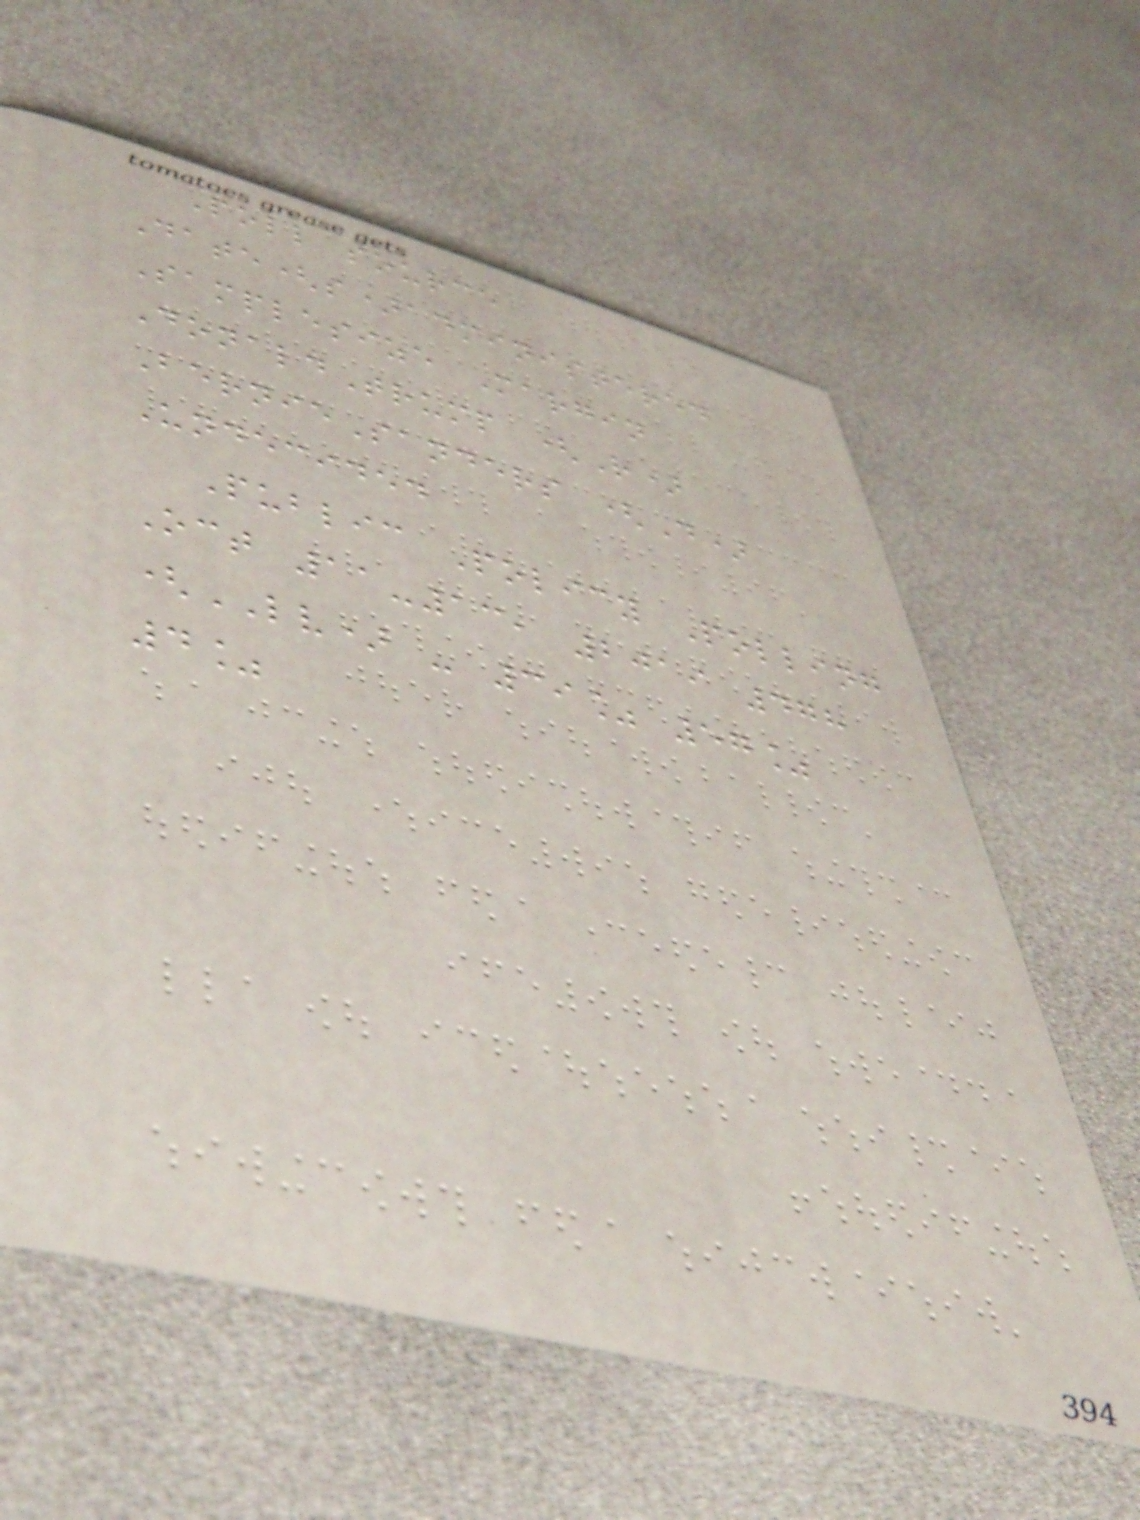Poll source
Date(s)administered
Samplesize Margin
DonaldTrump (R)
BernieSanders (D)
Undecided
Public Policy Polling
Oct 11-13, 2019 478
(LV) - 39% 57%
4%
